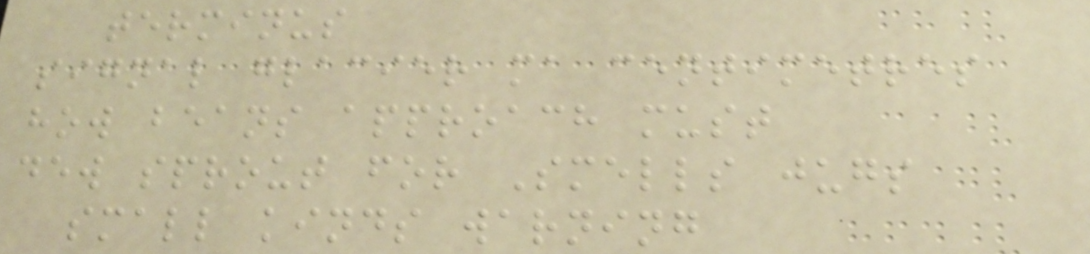terminus
signal glacier ma centimetres
how beans approach must
dew sprout for Smells jugs
small kinds warning
